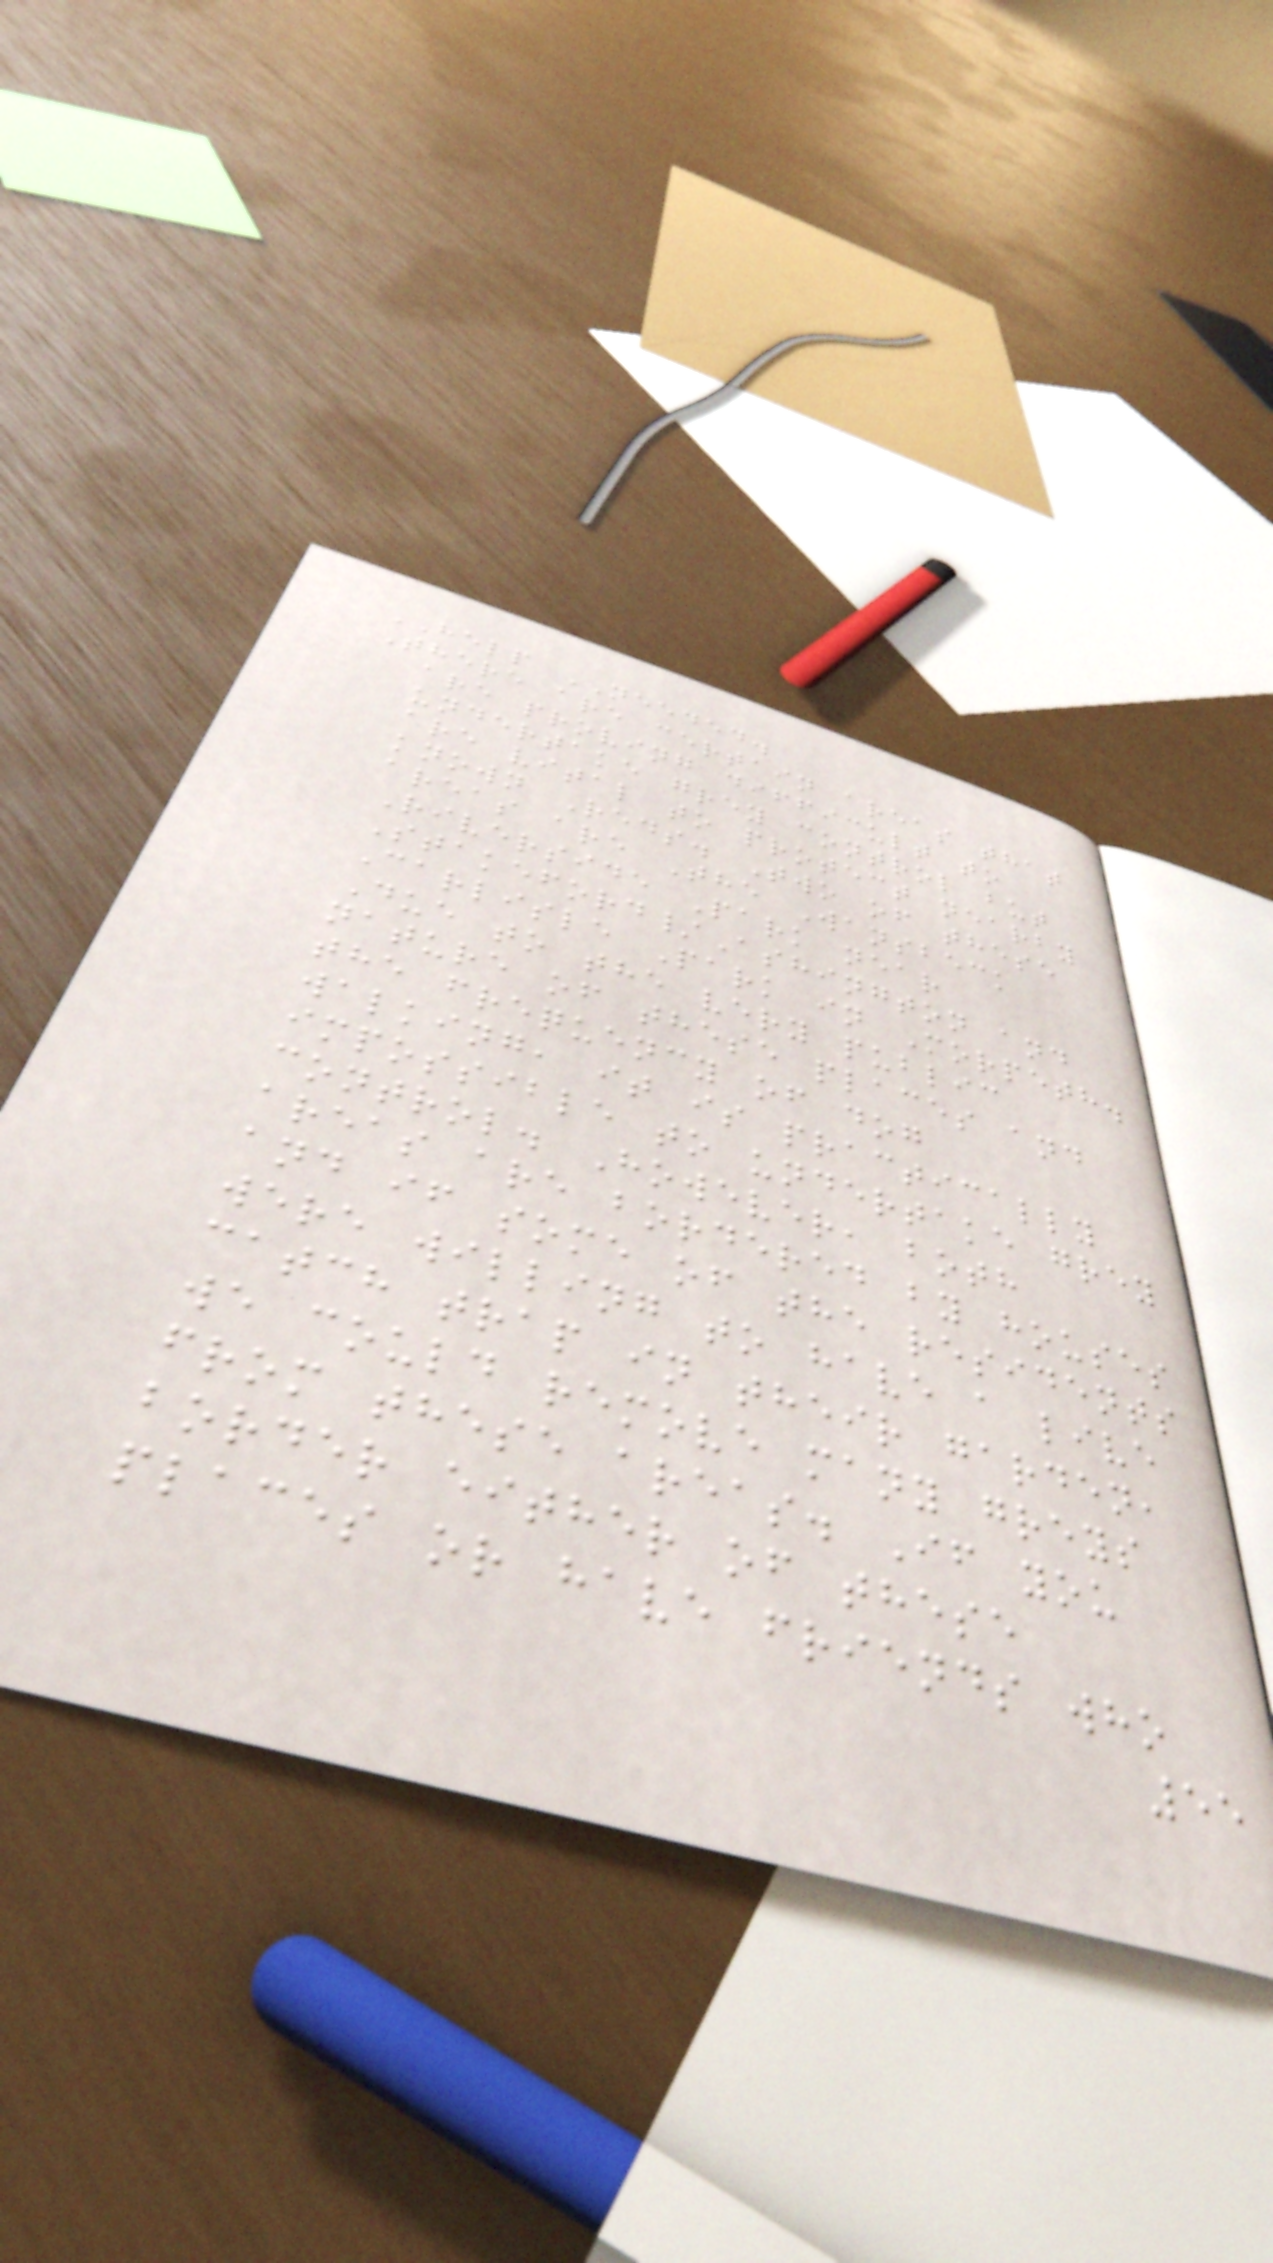HELP NEEDED.
There are certain areas that
are proving difficult to
undertake grey control but
are vital to protect nearby
known Reds. Two of these
areas are The Wansbeck
Riverside Park near
Stakeford/Ashington and
Carlisle Park in Morpeth.
Due to the very public
nature of these places and
the frequency of dog
walking, it is practically
impossible to undertake grey
control. However, both
areas are bordered by houses
and if some of the residents
were willing to have a live
catch trap in their garden,
we could remove many greys
from these areas. If you
border either of these
places or have friends who
55
